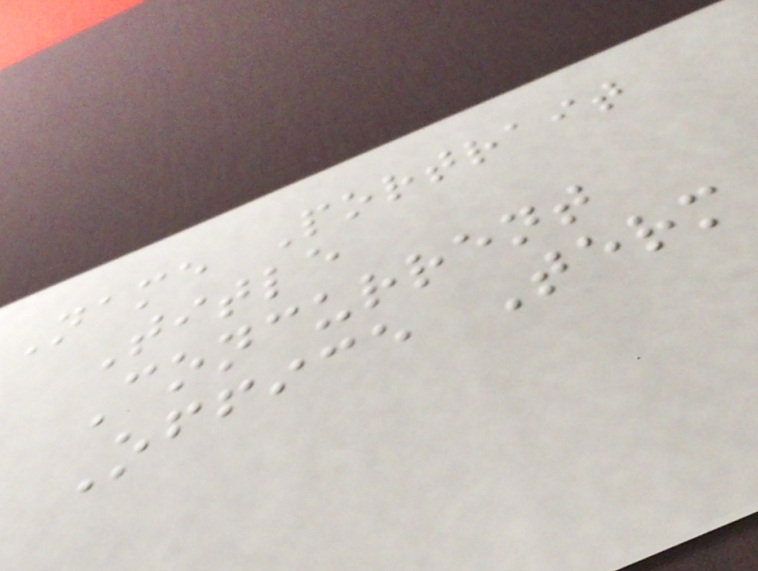Name Portrait
Title
Concurrent
Office Term
